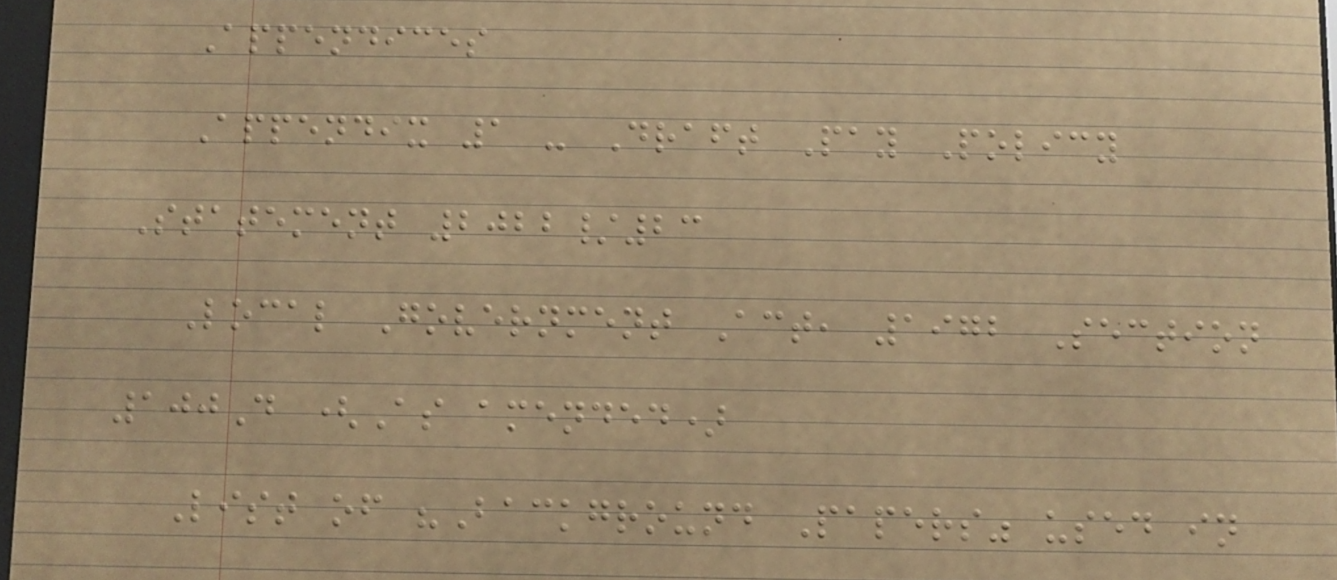Appendices
Appendix 1 - Draft Pay Policy
Statement 2022/23
Local Government Act, 1972 Section
100D (As amended)
List of "Background Papers" used in
